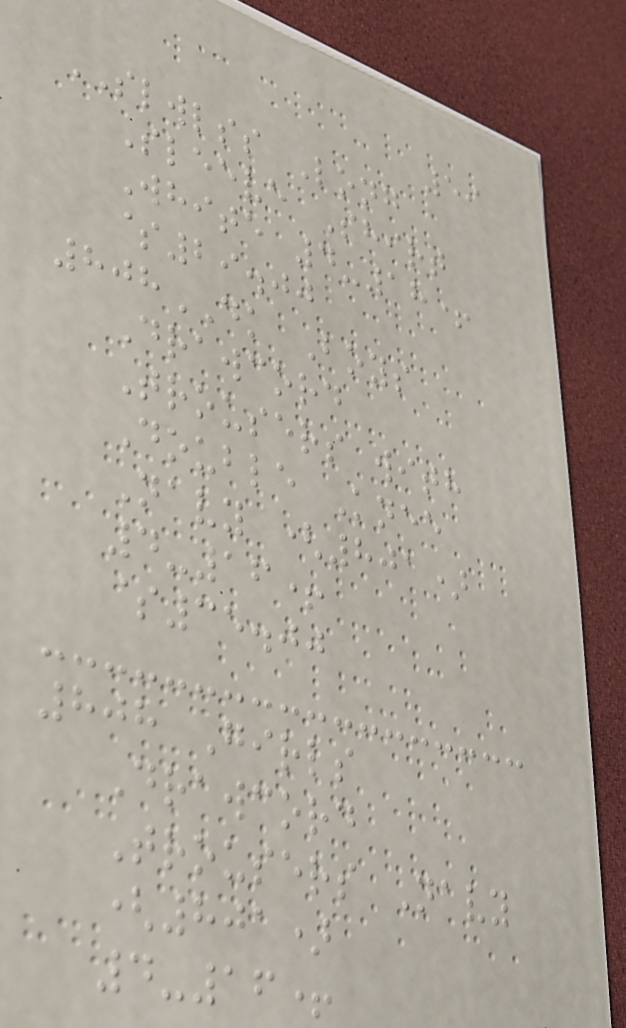59
SLWLSS Long
Sleeve Shirt
White 4-18+
$29.00
808DK Boys
Drawcord
Trousers with
Double Knee
Navy (801)
4-16+
$35.00
808 Girls
Drawcord
Trousers Navy
(801)
4-16+
